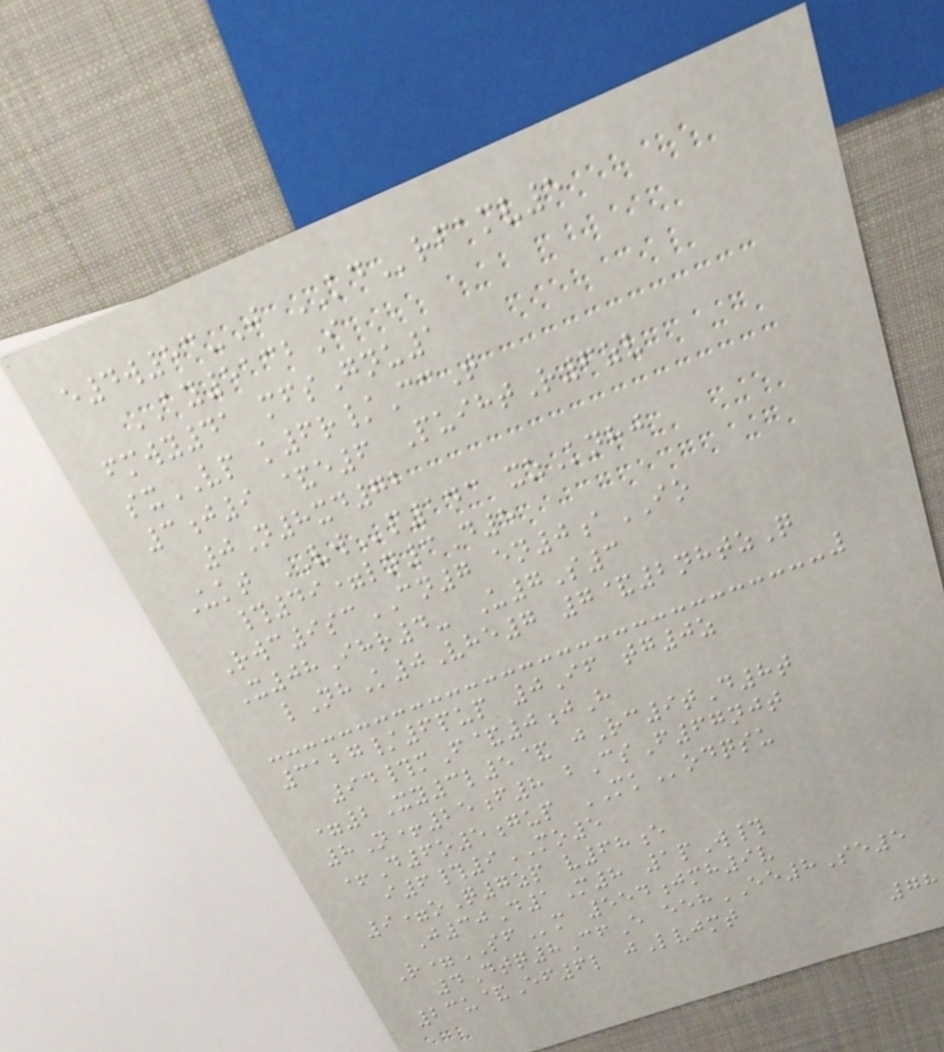e4w53-J KDrfamv5
AY5132I
fmwy41 mfsGnu1
sxVP k6r/CcT
3j9 &e6 PuihtR6zv
0N8xd72
Ukt VWp143 xzKnhj
#49=ln3D5
Rwc9scCN7 en0aIO
X08Ihr4- U7S3
lNhK0Vhe7 7&2nhtzQ
3127/6pup 0If tg0z
94#mF&0jH
=2Xy3l5& jRc9tD8t
8N+25f8 bCsF67njt
+D6o5gup MKodqsu
i6#9MO5
9=oQ7zp v68e
J30D1M8 1pW#
R=SFm 554jmh9v
4Dtq8CfE eehEE8Se5
23u&Ef6l jLvjmt
78
